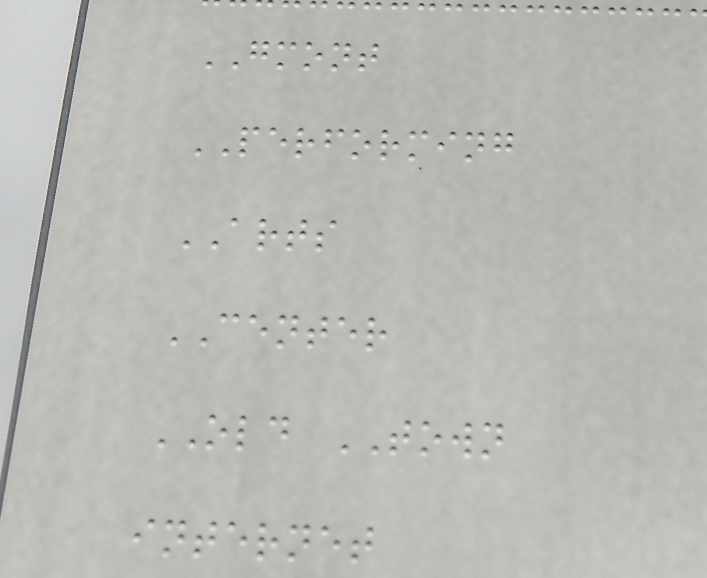GMONT
PERFORMING
ARTS
CENTER
OLD TOWN
internet
